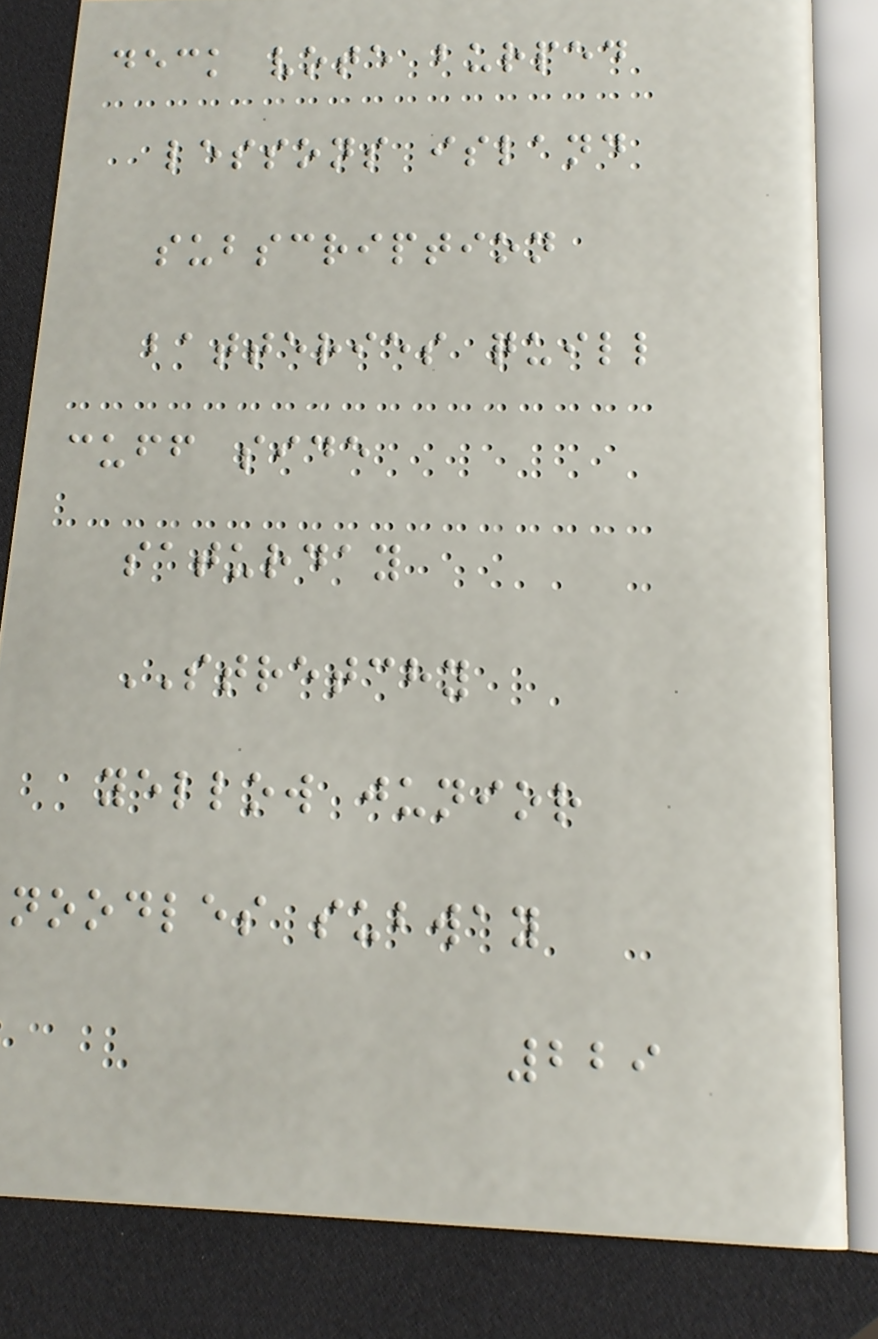deck vote burped
lessons island
subscription
batteries quill
cuff side
saturday
STRETCHY
yellow junior
noodles subway
229
